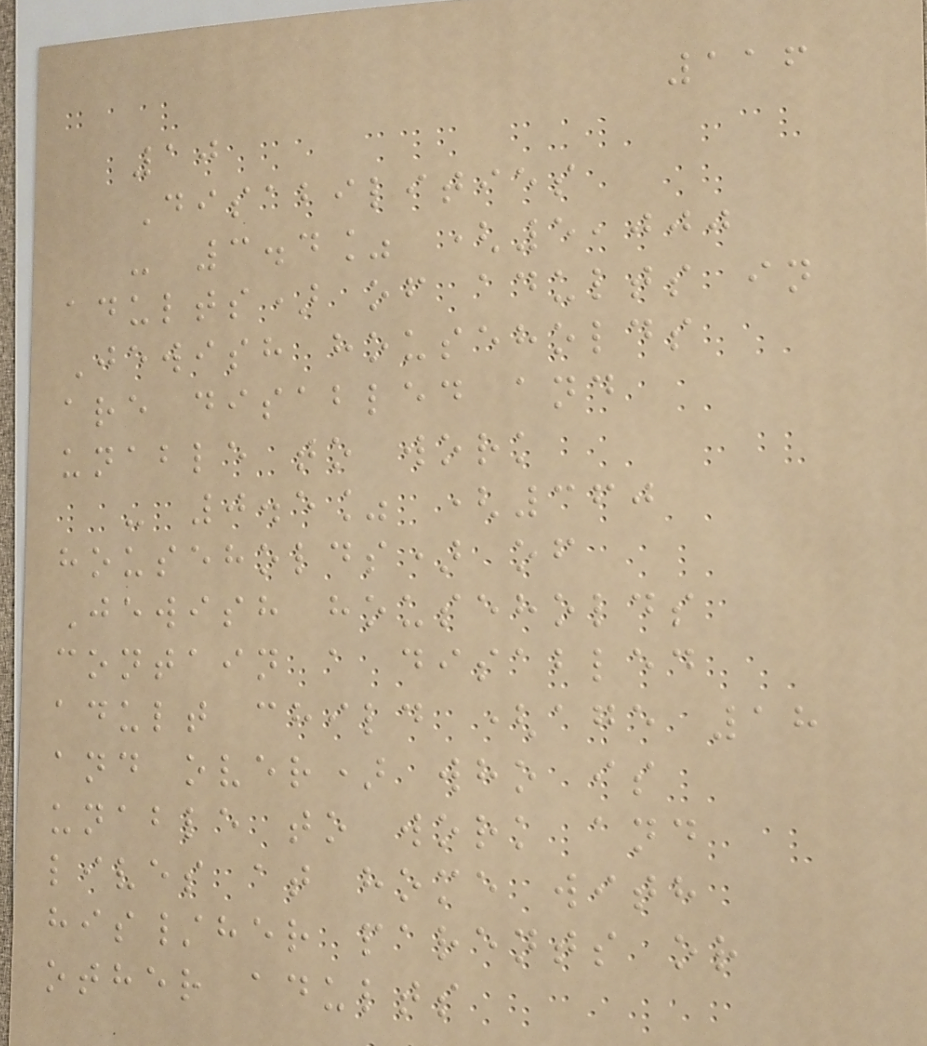116
10
Disabilities
- 3.4% (5,000
adults) of adults in
Jewish households
are disabled and
unable to work
- 0.5% (360
households) of
Jewish households
contain a disabled
adult child (age 18
and over) who is
unable to work and
lives at home with
his/her parents or
other adults
